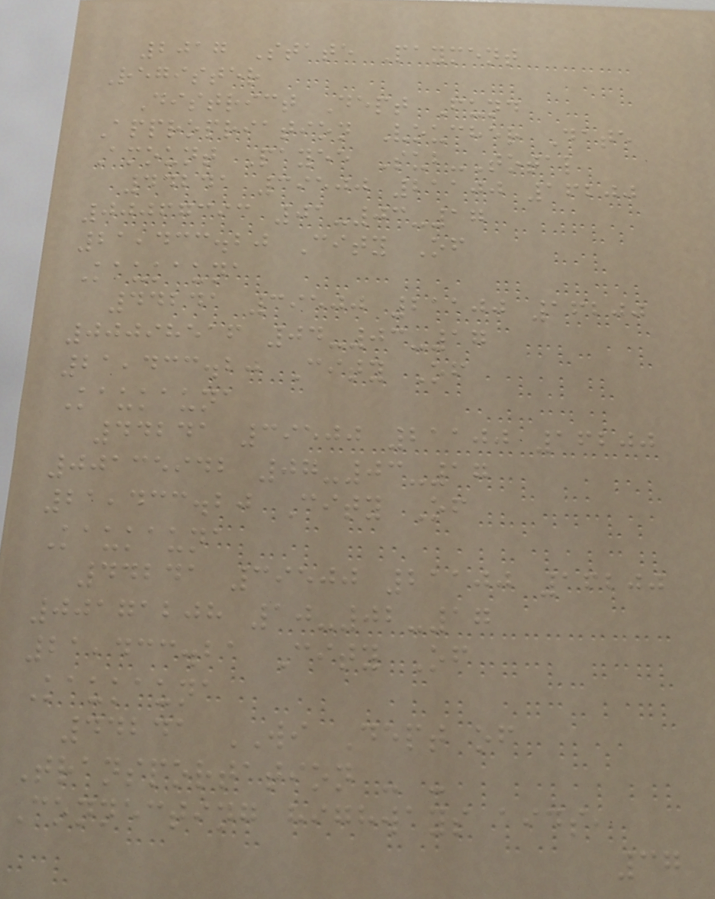2017 State Payment
Register
District Dept Fund
Appropriation Voucher Date
Amount Payee Sub-Total
44241 39500 21100 16200
00067393 01-03-17
21,433.20 City Of
Kaukauna
44241 39500 21100 16200
00098516 04-03-17
21,433.20 City Of
Kaukauna
44241 39500 21100 16200
00135942 07-03-17
21,433.20 City Of
Kaukauna
44241 39500 21100 16200
00171208 10-02-17
21,433.21 City Of
Kaukauna
44241 WI Dept of
Transportation - -
Connecting highways aids,
37
